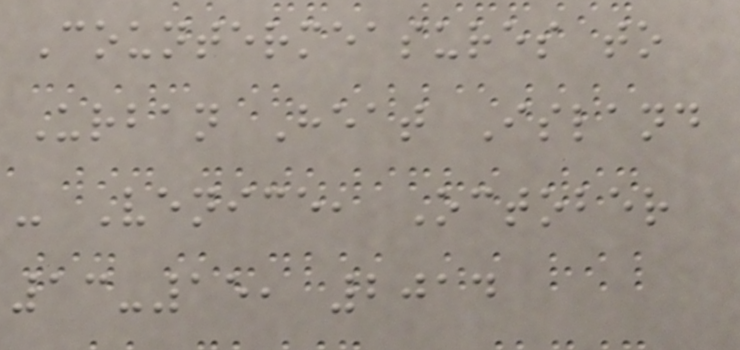Countermeasures to
Urban Heat Island
- Venice, October
13-15, 2014
